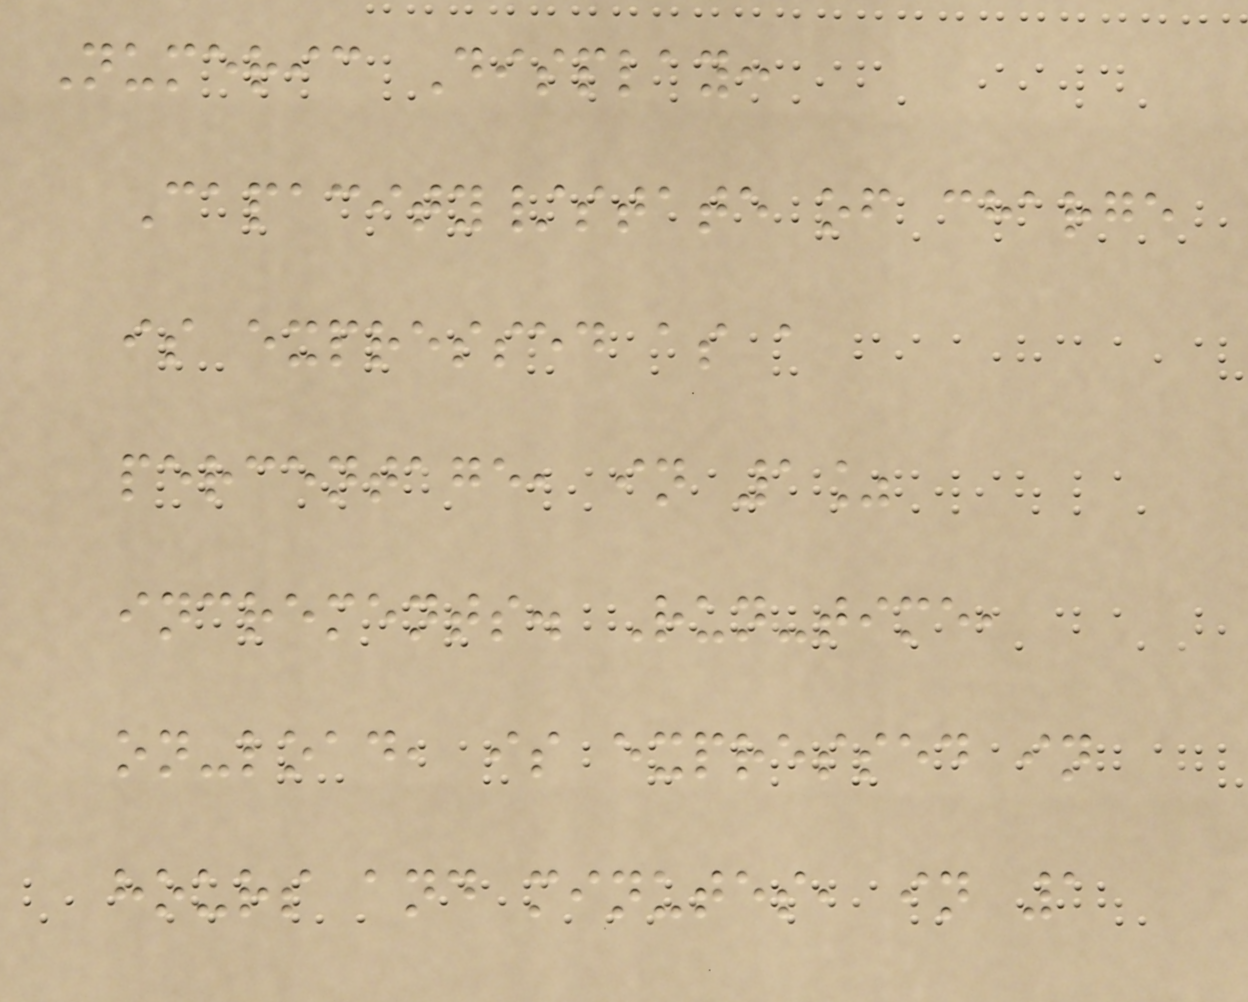Numeric Display:
Capacity/state of charge
is expressed as a
percentage, in 1%
increments. Run-time,
on-load, is expressed in
hours and minutes, in 1
